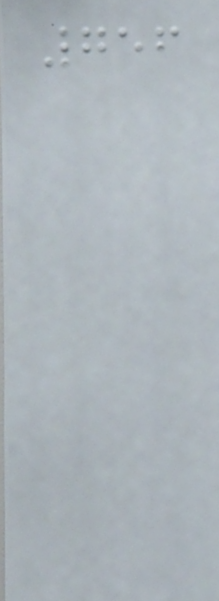756
